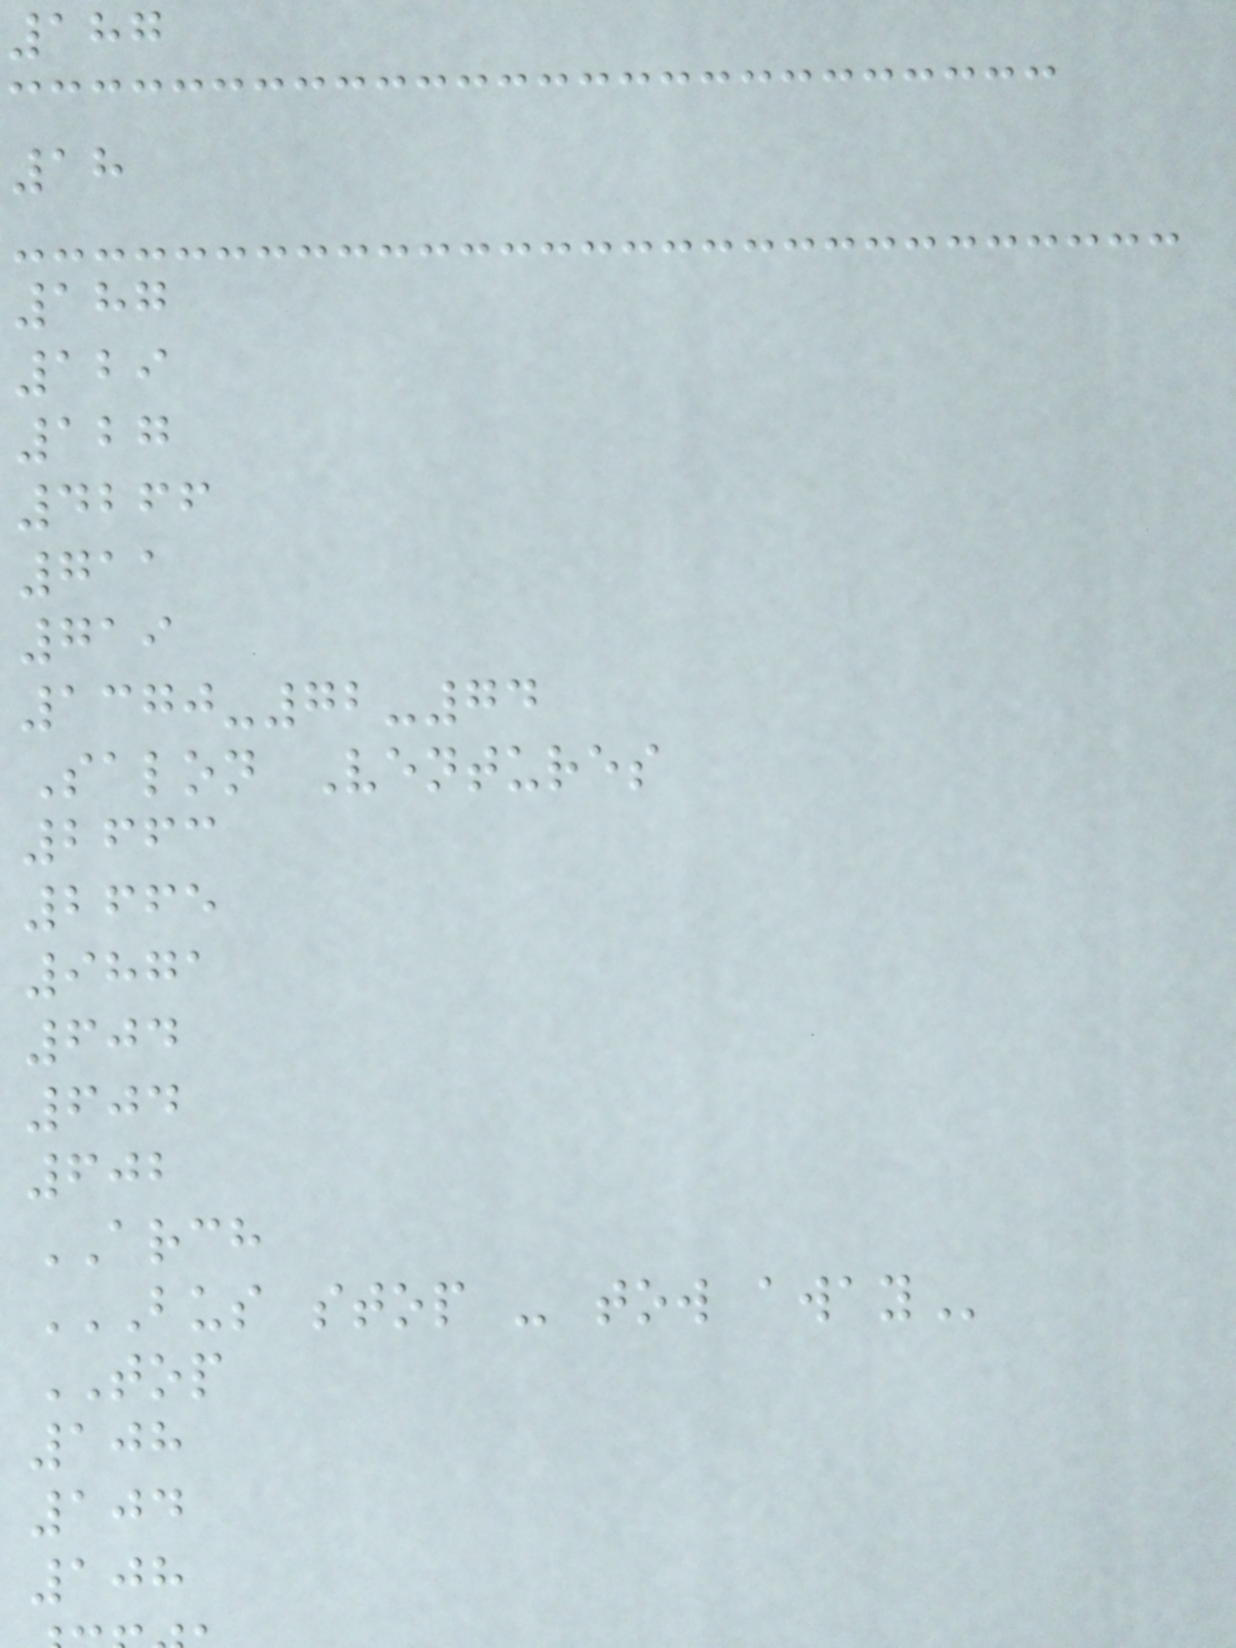187
18
187
129
127
4266
711
719
1370-72-74
Salon Ventures
2663
2665
9871
604
604
602
ARCH
BUS STOP - TOW AWAY
TOP
108
104
108
